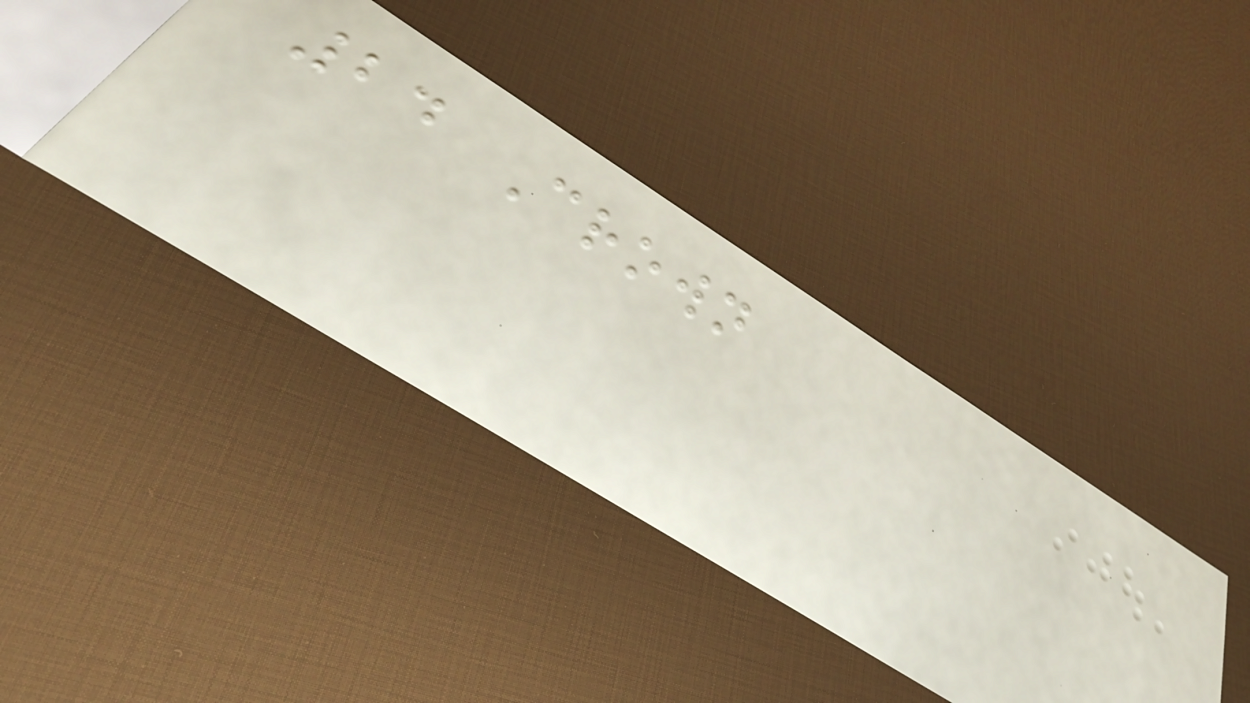24 Crown
